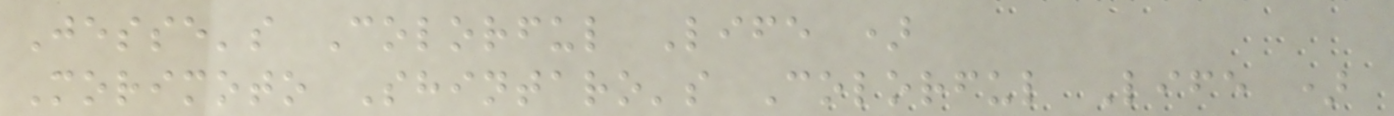Jesse's Colorful Life )
Morimoto Shintaro's Colorful Life )
